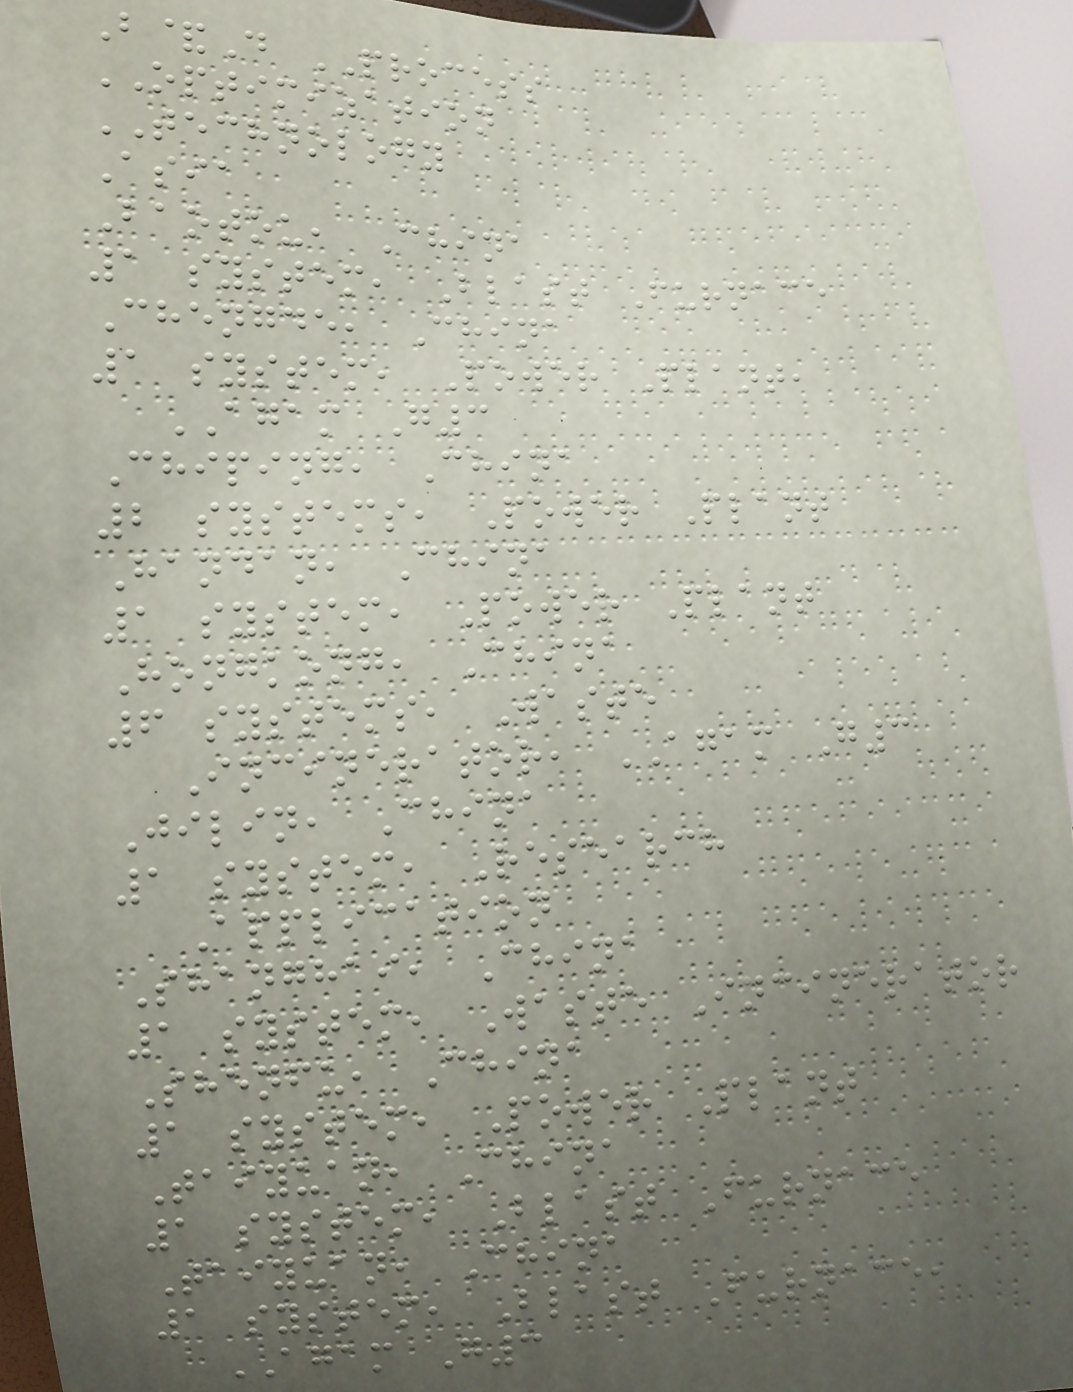B&D PROCESS
OPTIMIZATION
TECHNOLOGY
Asia
Baotou, China
1 system, Blast Furnace
Chengde, China
1 system, Power Plant,
AGAM G3
Chiping, China
2 systems, Power Plant
Handan, China
1 system, Power Plant
Hongkong, China
6 systems, Waste
Incinerator, AGAM G3
Jilin, China
1 system, Research
Application
Shanghai, China
1 system, Waste Incinerator
Shenfu, China
1 system, Power Plant
Taiyuan, China
1 system, Blast Furnace
Taiyuan, China
1 system, Blast Furnace,
AGAM G3
